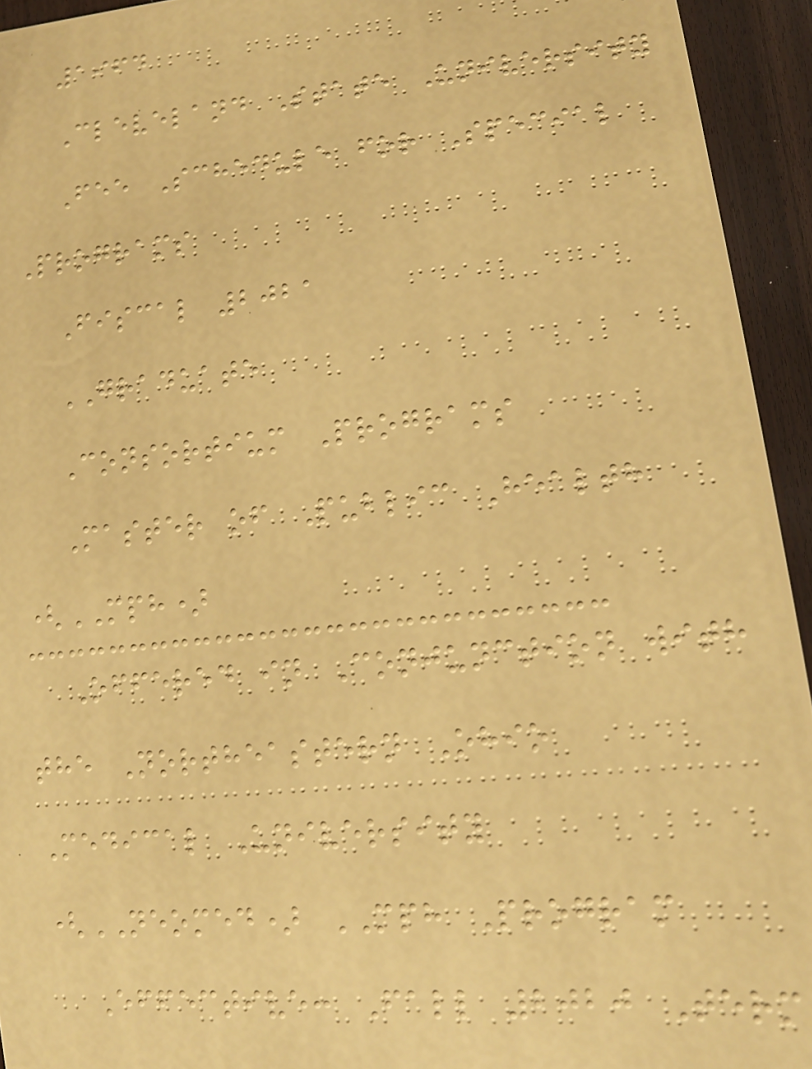1964
Cleveland State University
Fee Schedule for Special
Programs
Fiscal 2021
GRADUATE
Consortium Programs
Master of Public Health
(MPH)
Offered in Conjunction with
the Northeastern Ohio
Medical University
(NEOMED) MPH Program
Effective: Fall 2020 Term
